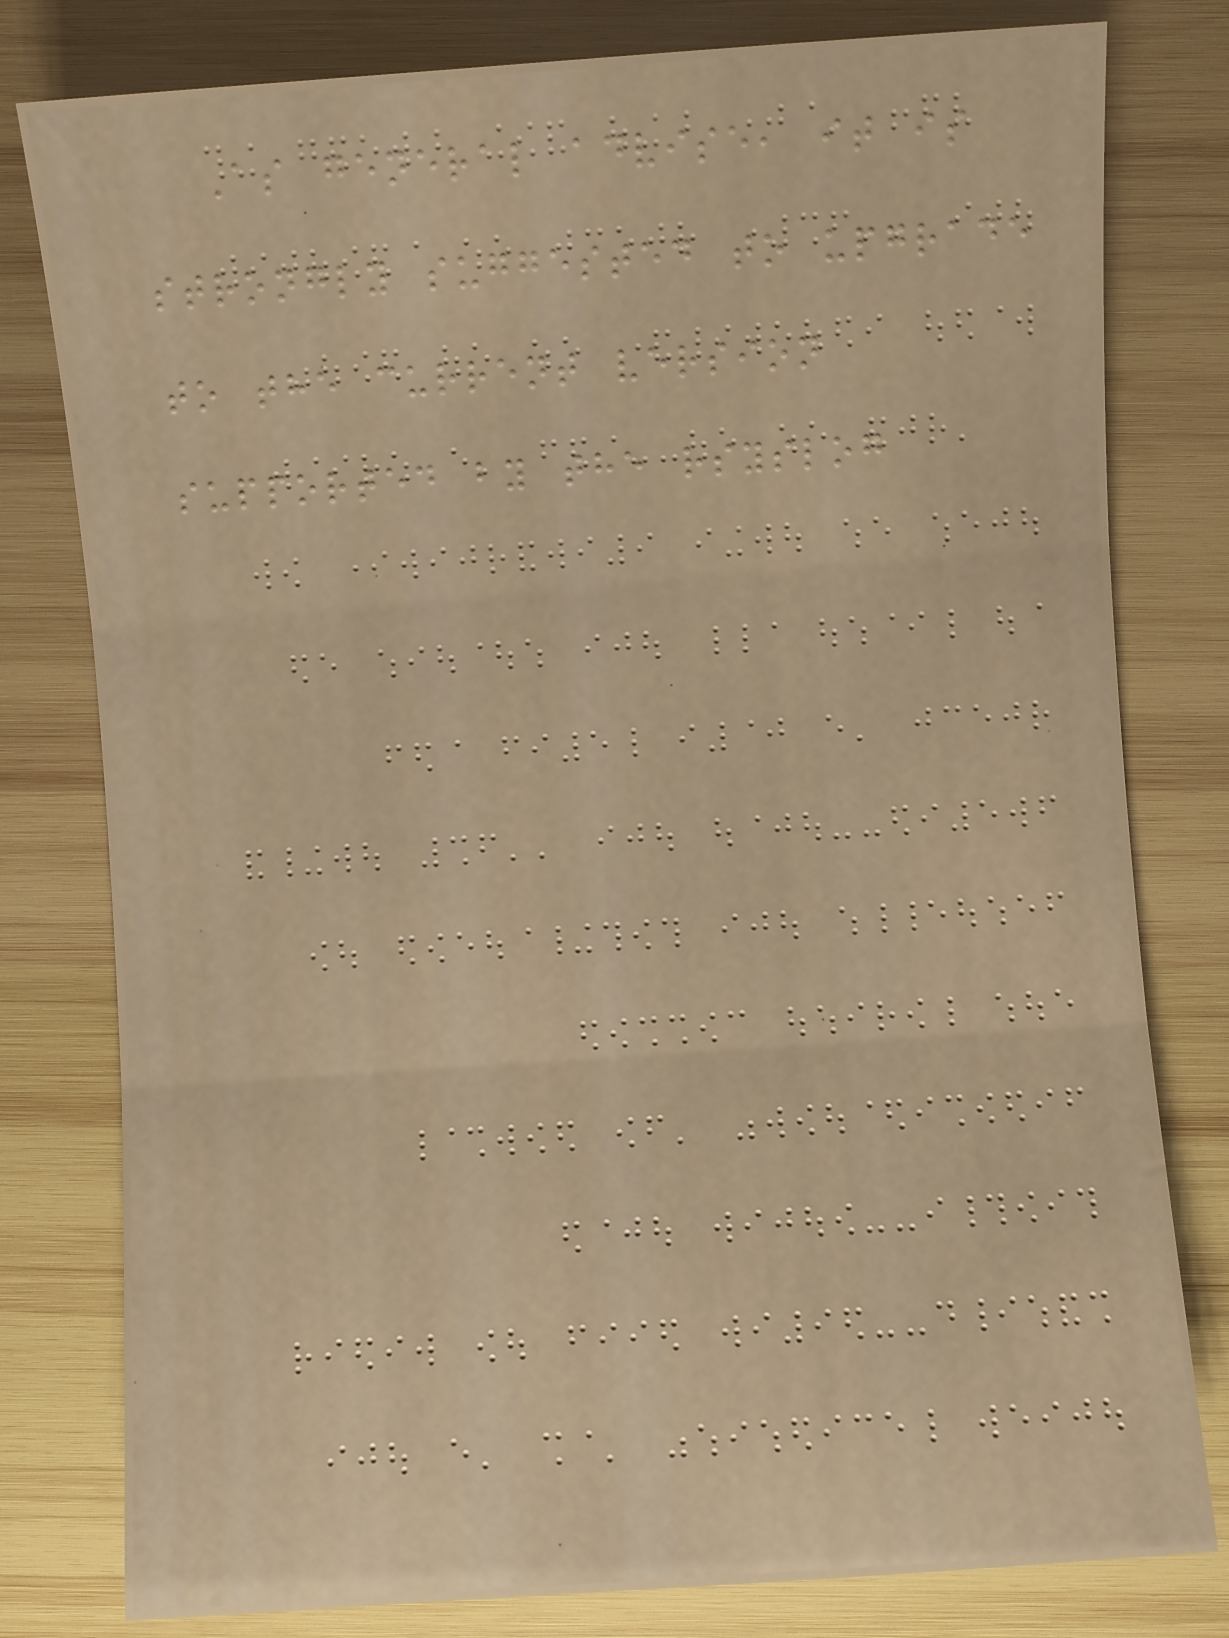As general advise, it is
strongly suggested to upgrade
to the current version
supported by the rsyslog
